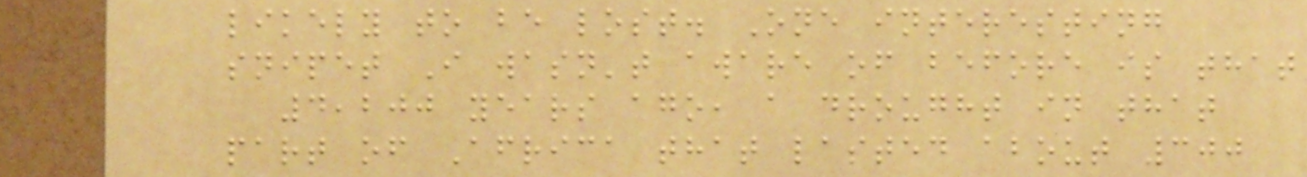likely to be lost. One interesting
snipet I wasn't aware of before is that
4,200 years ago, a drought in that
part of Africa that lasted about 300
